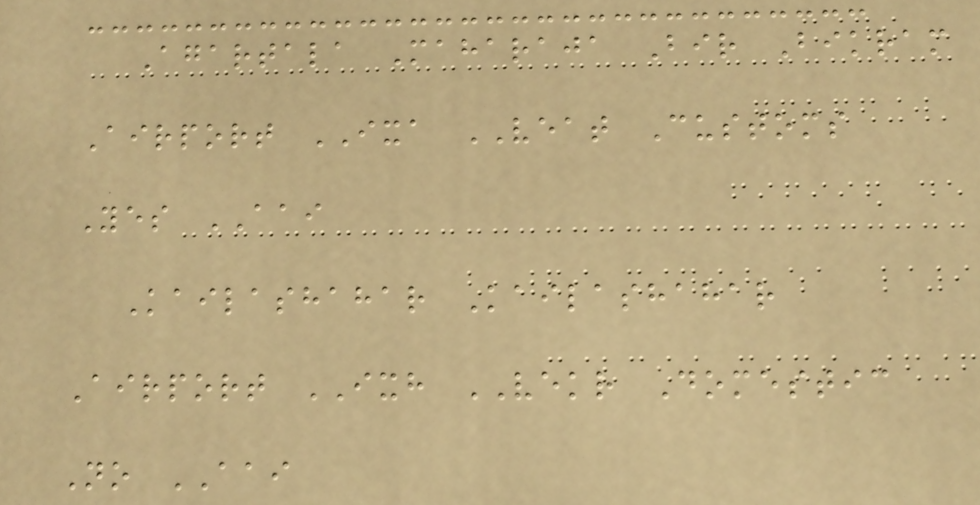Agartala Maharaja Bir Bikram
Airport IXA VEAT Customs
Yes AAI
Kailashahar Kailashahar
Airport IXH VEKR Domestic
No AAI
